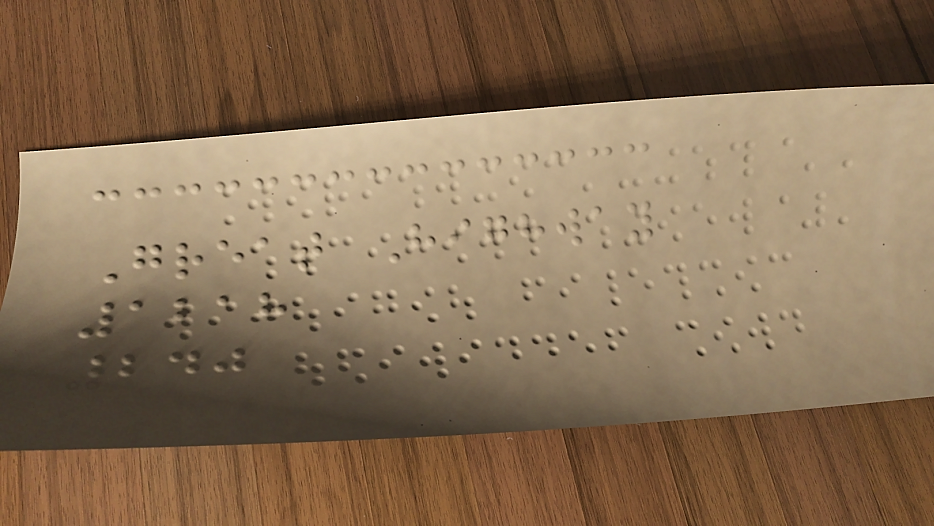Great Highway
1218
240
